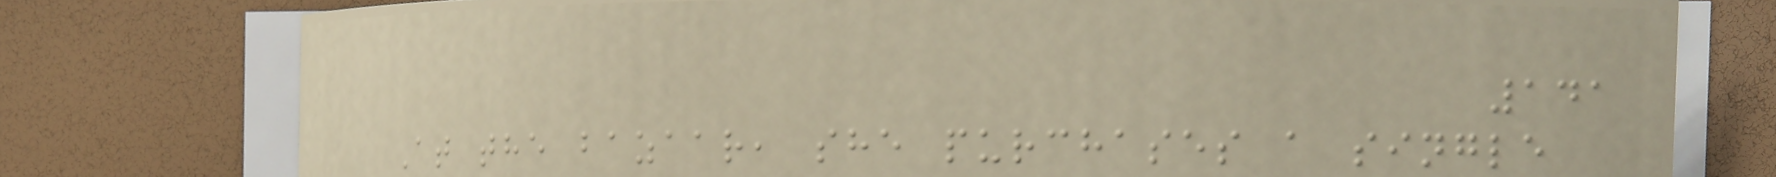141
At the bazaar, she purchases a single
